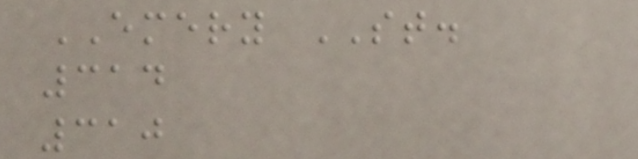EMERY ST.
314
310
